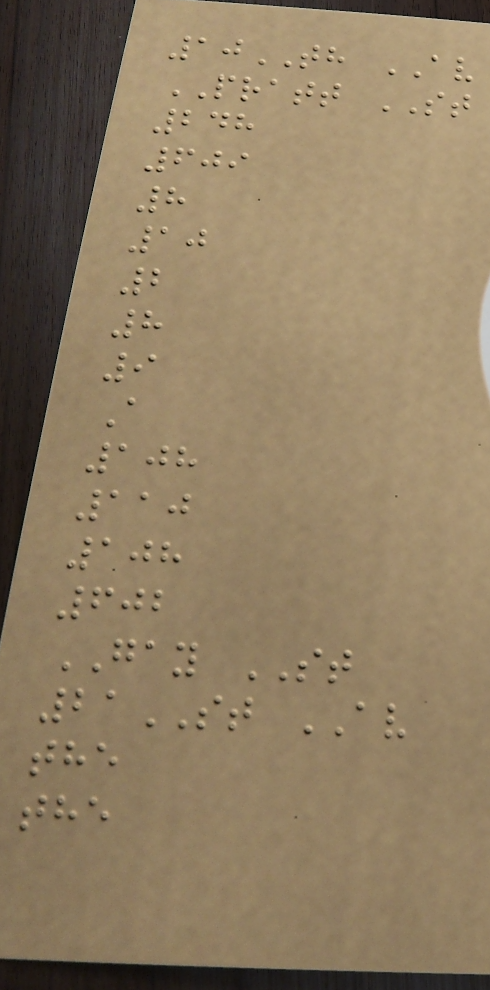10TH AV
PRATT ST
248
609
8
10
2
8
9
A
108
110
108
602
GAY ST
21ST AV
the
the
